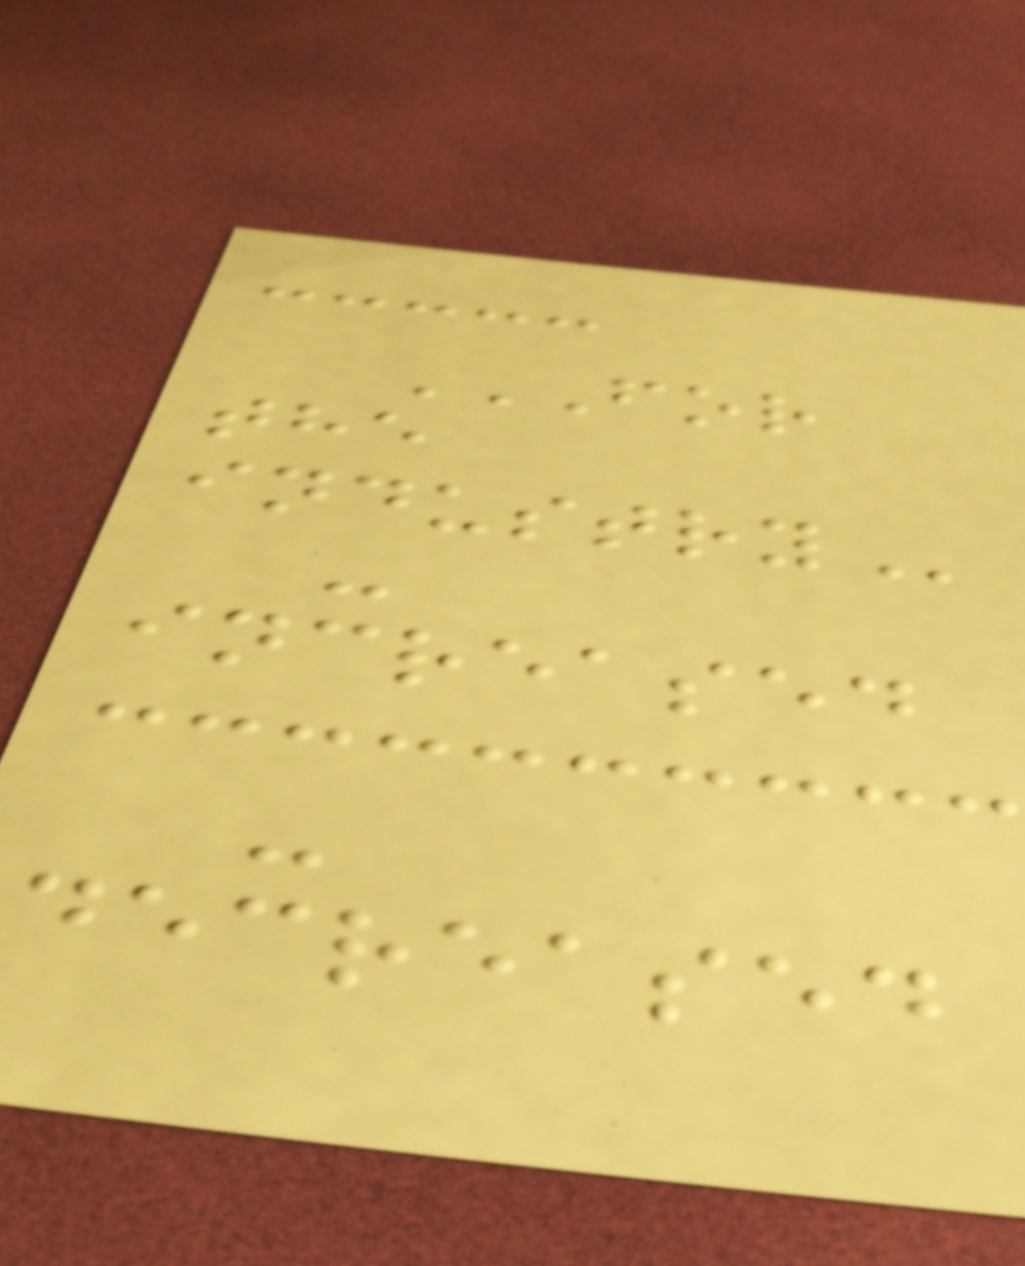FOR
THE
INDUSTRY
-
increased
-
decreased
